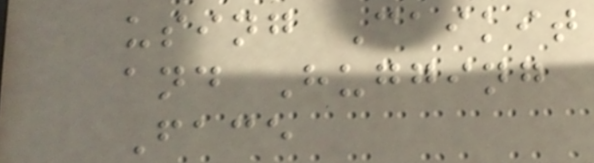using Caikit
and Hugging
Face
